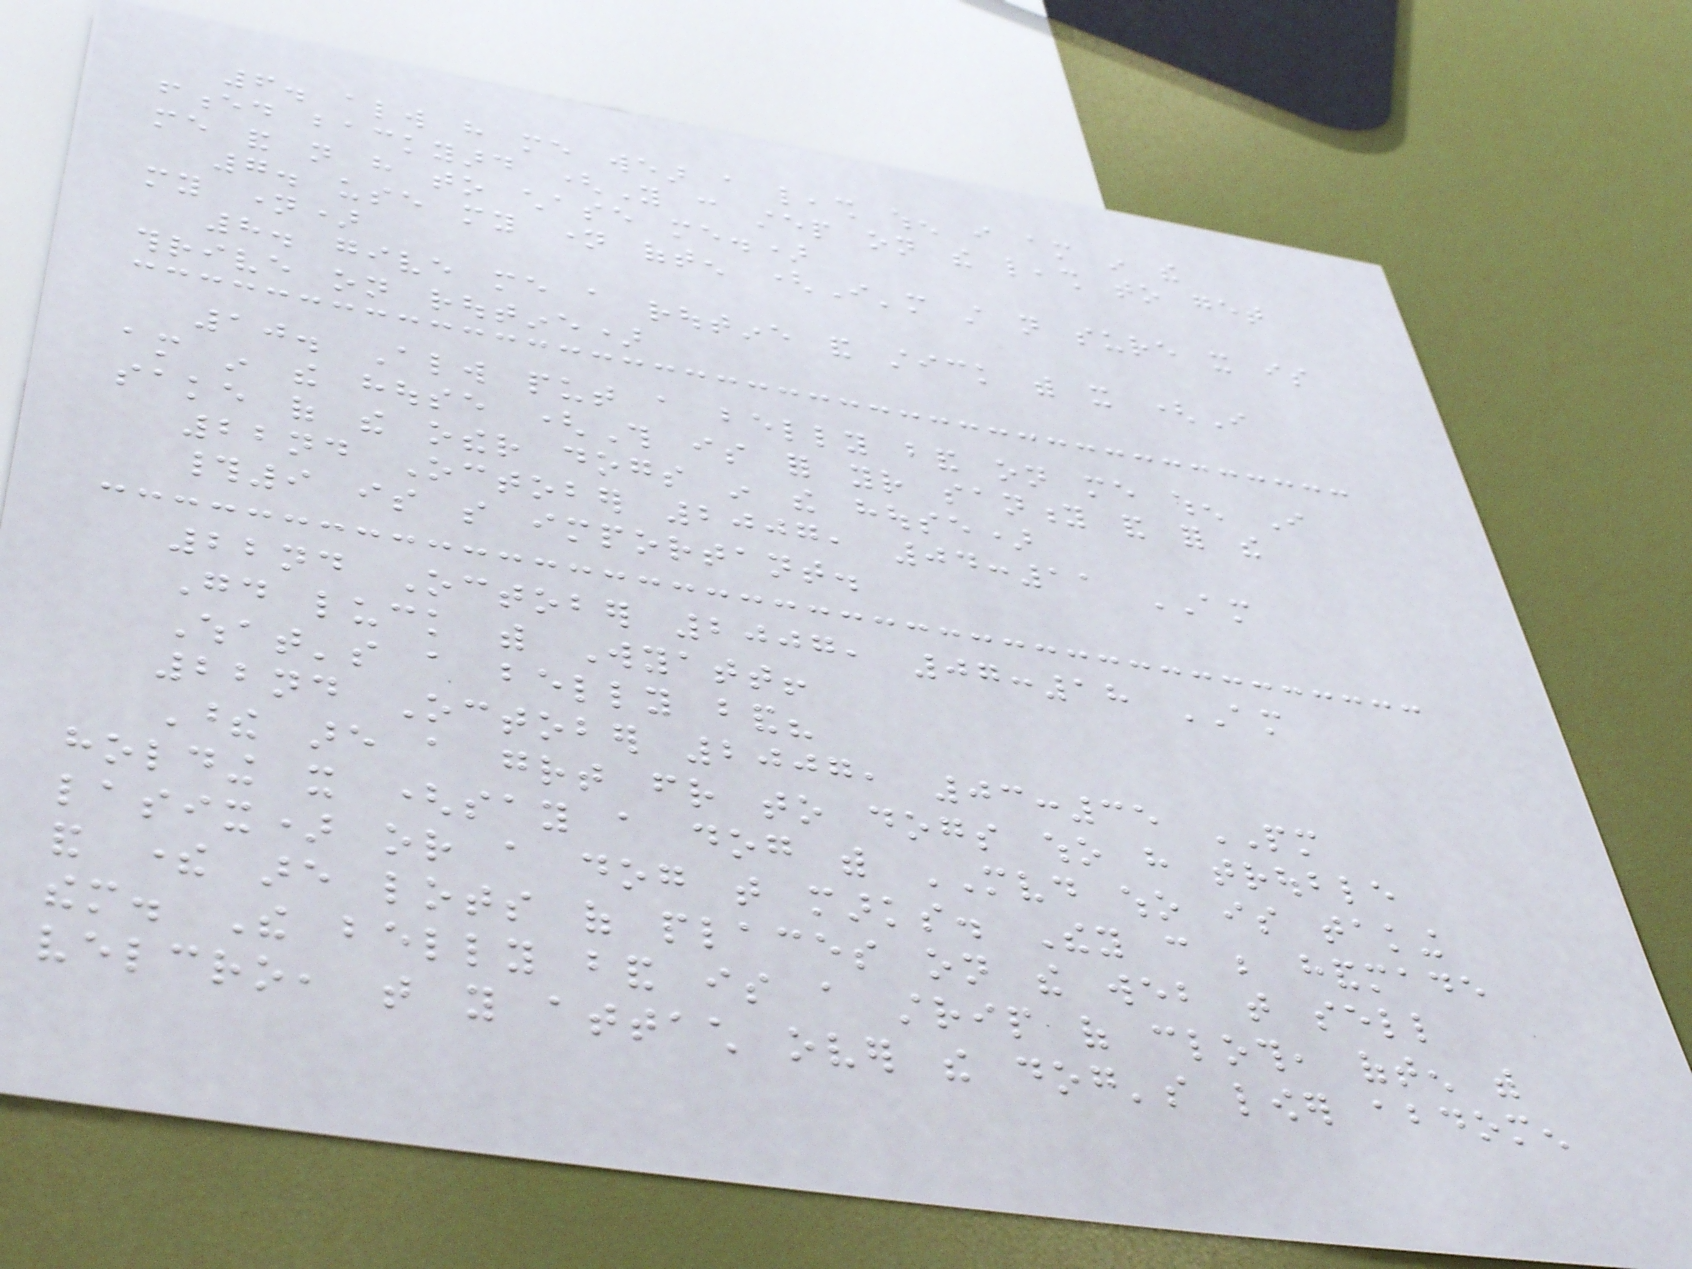6. always have me wear a leash when i am in the
fenced backyard (You can step on the leash to get
me and not have to chase me.)
7. use my name often (I'm still not sure it is
my name)
8. give me a routine and stick with it (I
thrive on routine)
10. Always put a belly band on me when I
am in the house (This is for your sanity and for the
sake of the other dogs in the house)
22nd October 2007, 04:11 AM
#9 is so important.
22nd October 2007, 07:18 AM
Good luck with Wyatt!
What's a belly band?
22nd October 2007, 03:35 PM
These are a great friend to dogs who have trouble
holding it (say a dog with MVD who is taking
lasix) or a dog that marks. They can be handmade
and there are lots of places on the web that sell
them. The belly band is a strip of cloth, often with
velcro, that you attach over the dog's lower abdomen
